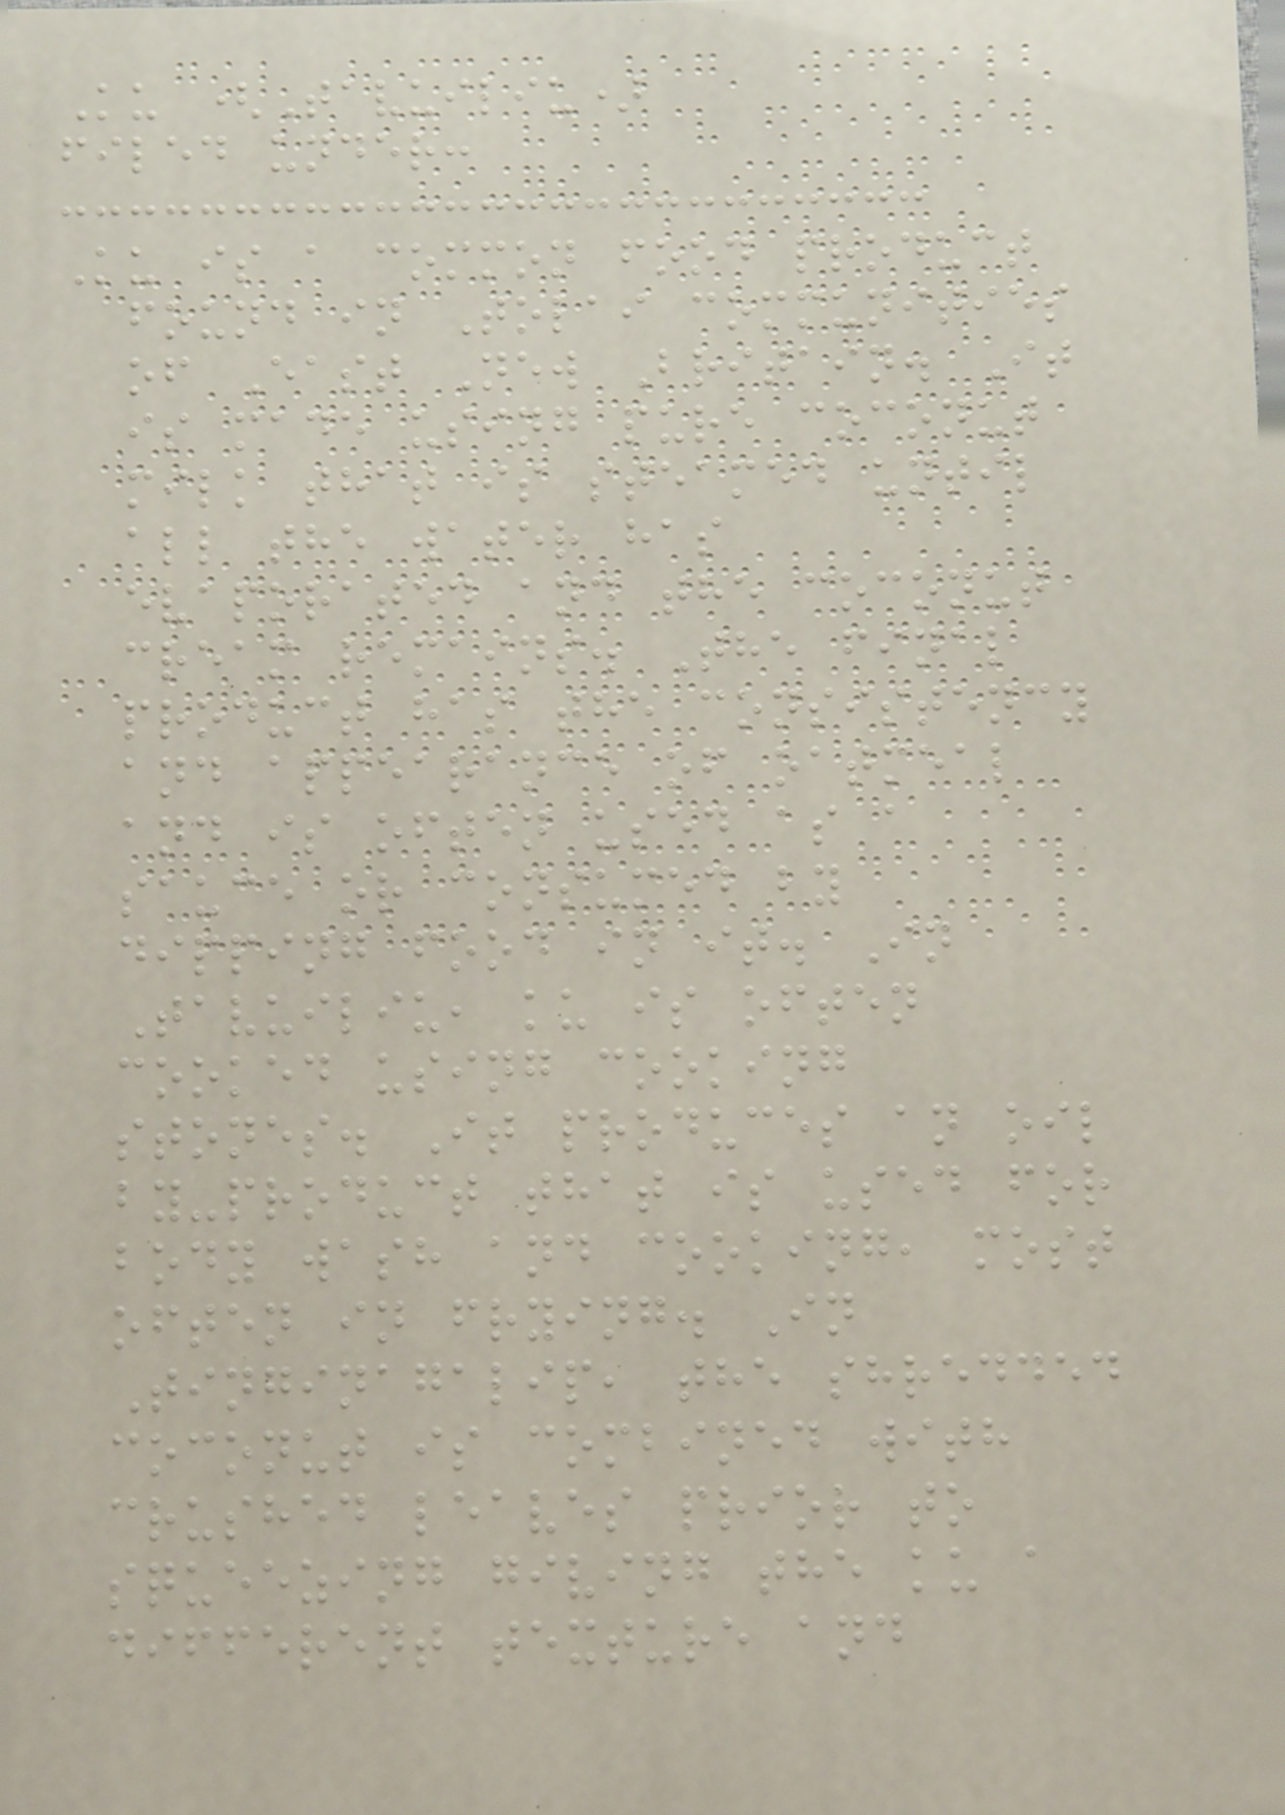Ku (Tavuiliu)
filed under:
Ku is a common food product
found in Tolai communities
of East New Britain. It
is made using pure coconut
milk that is steamed until
all the water has
evaporated and the coconut
cream remains. The final
product has the consistency
and appearance of oatmeal
and is often used as a
sauce or consumed by
dipping food in it. In
Tavuiliu, ku is often
cooked using cooking
stones. It produces an oil
by-product that is used for
body wash and cooking, most
often in frying. In
Tinginagalip, the shredded
coconut is combined with
crushed leaves prior to
squeezing giving the ku a
different texture and
